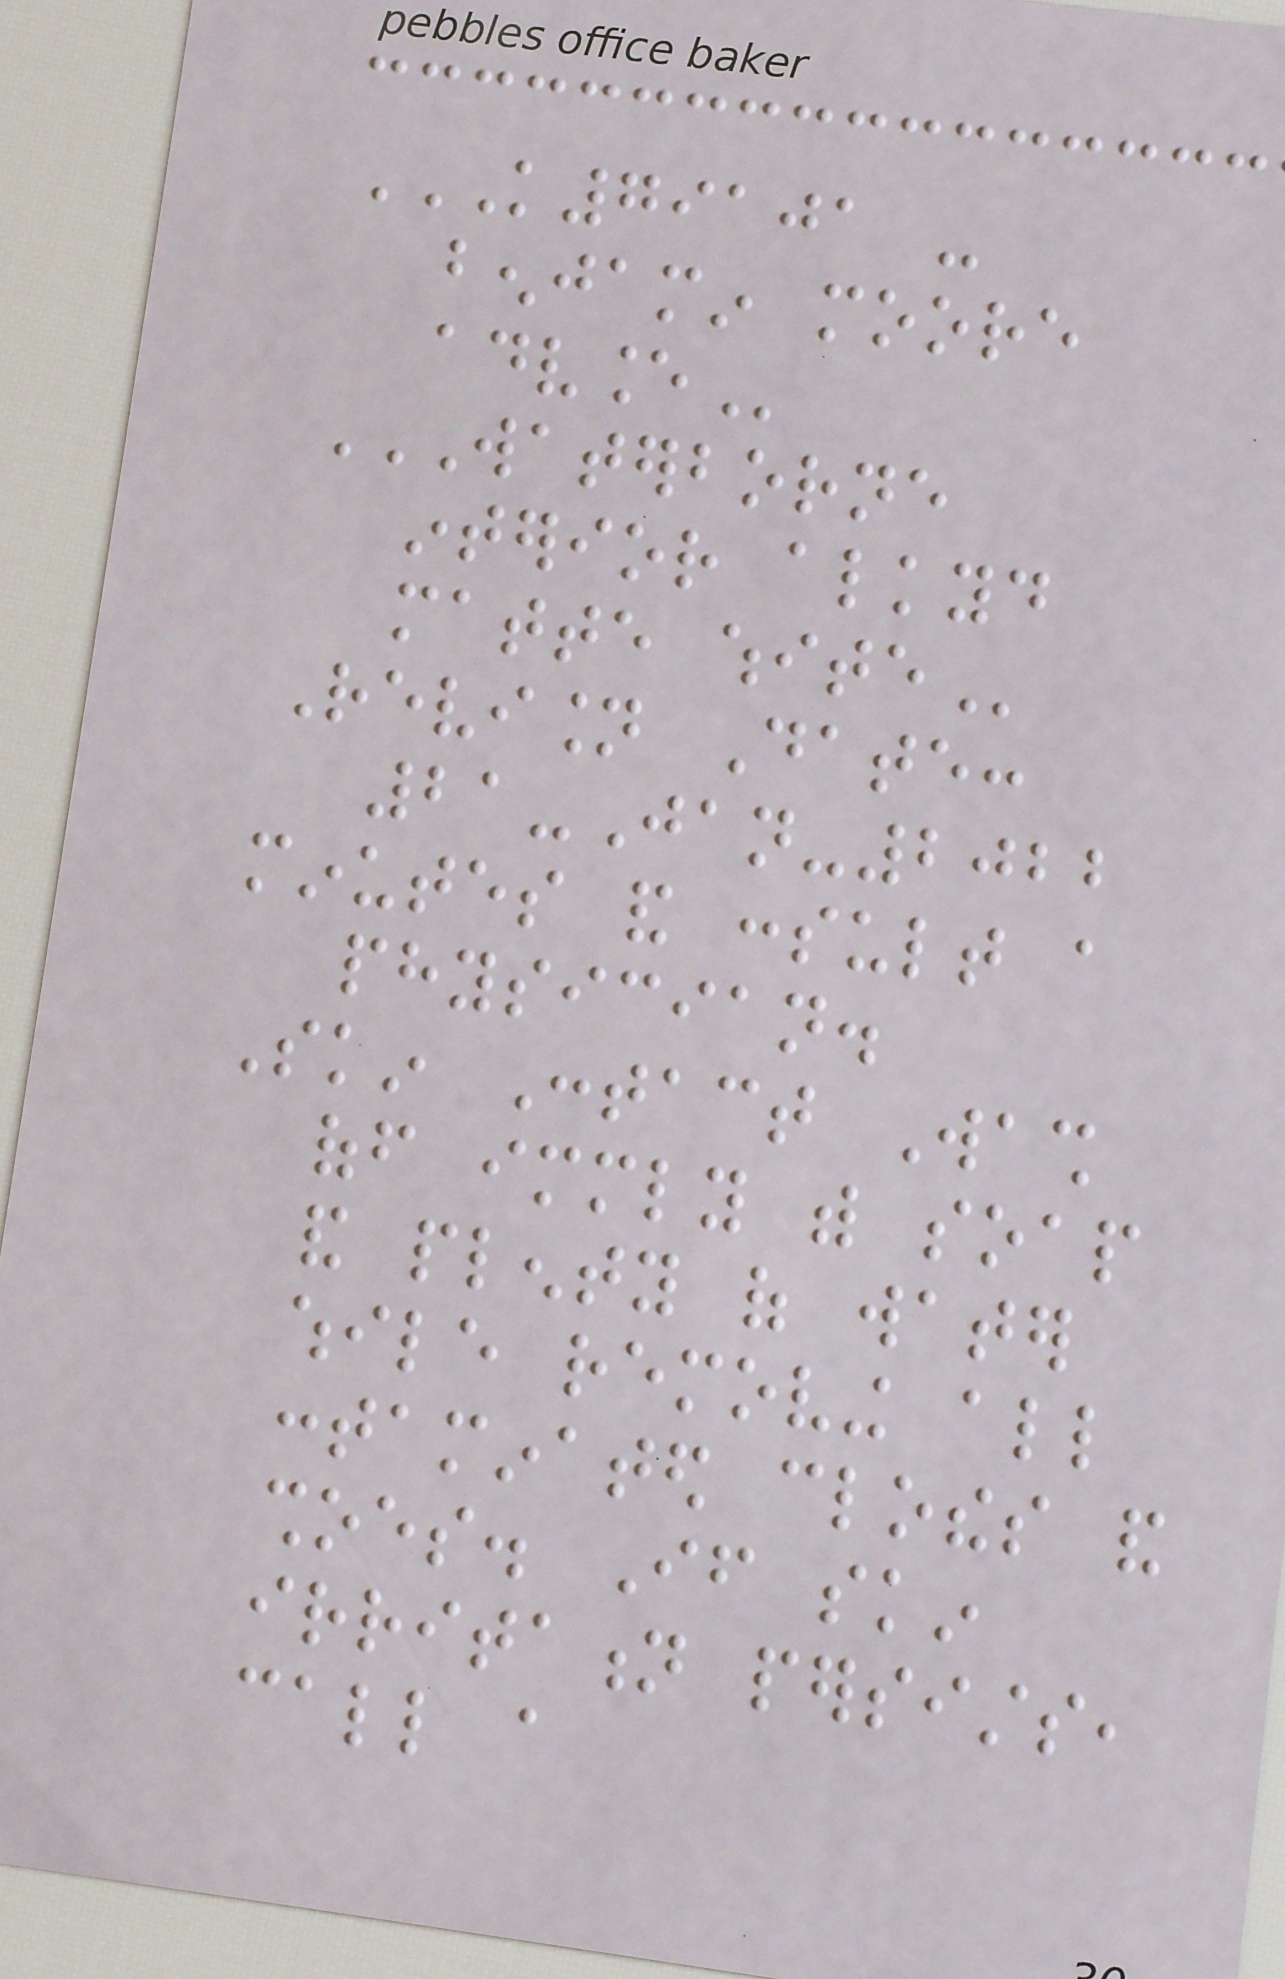K79101 -
BENJAMIN MOORE
ADVANCE
WATERBORNE
INTERIOR ALKYD
MATTE WHITE
Revision Date:
21-Jan-2022
minutes and consult a
physician.
Skin Contact Wash
off immediately with soap
and plenty of water
while removing all
contaminated clothes and
shoes. If skin
irritation persists,
call a
